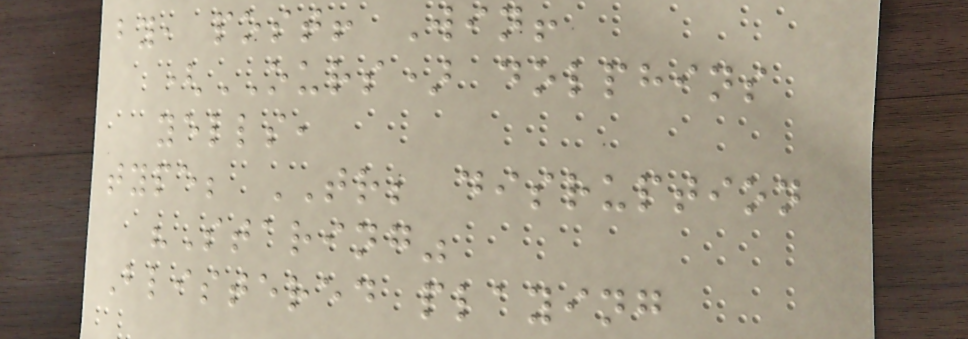by, post! Win!
(OURS) dolphins
yells,
type; TR; disruption
"Staring"
Blistered playing
